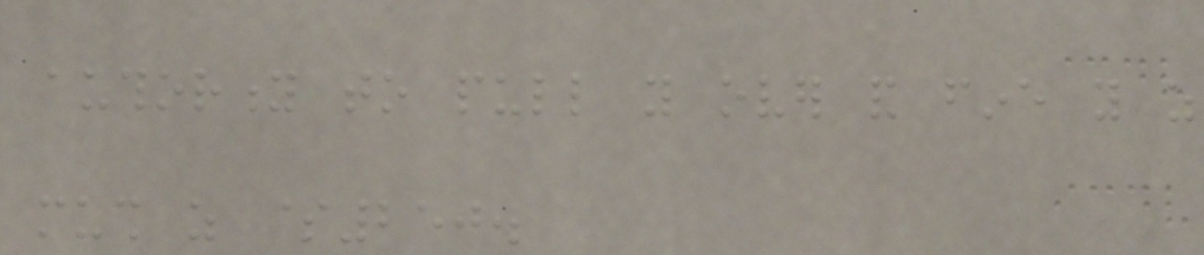authority to pull you over and fine you as
mush as $250.
